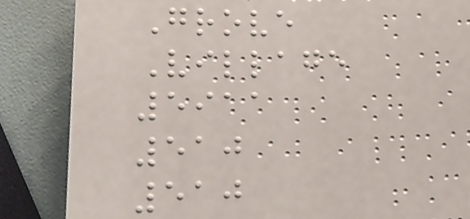Grove
Village
5911
510
510
